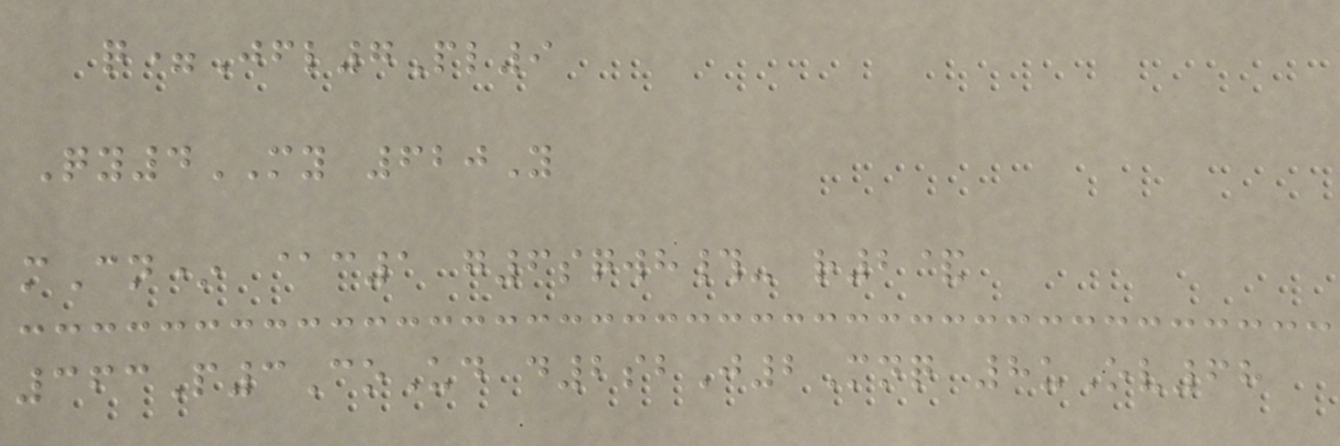q=Jfl7Pl9
Qy4MY 620Y
mCn* @c1 g6sqwh#- r2&
363P3CoUd d2sbJ2Mnq 8uOv68
